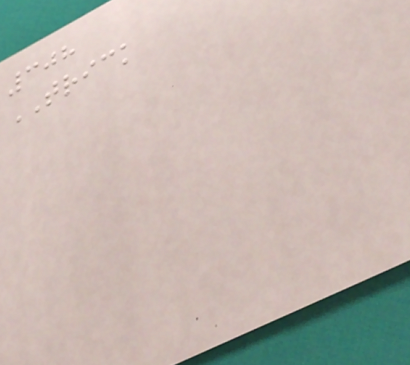308
TRICK
